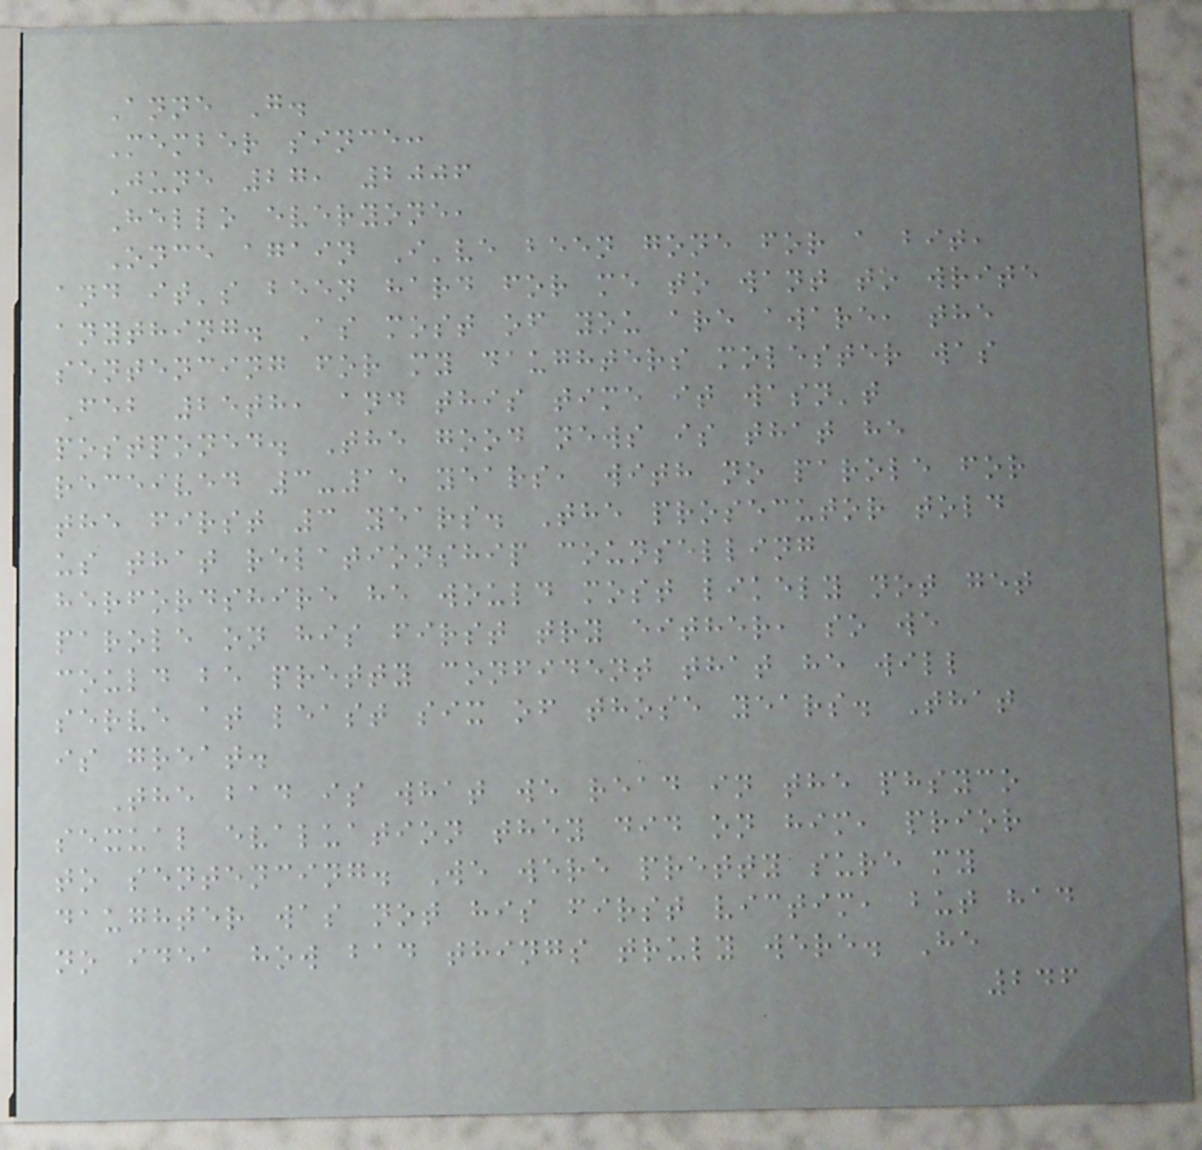Anne G.
Member since:
June 27, 2006
Hello everyone,
Once again I've been gone for a bit,
and it's been hard for me to want to write
anything. As most of you are aware, the
sentencing for my daughters molester was
Feb 25th, and this time it wasn't
postponed. The good news is that he
received 3-15 years, with no parole for
the first 3 years. The prosecutor told
us that relationship counselling
herfordshire he would most likely not get
parole on his first try either, so we
could be pretty confident that he will
serve at least six of those years. That
is great.
The bad is what we read in the phsyco
sexual evaluation they did on him, prior
to sentencing. We were pretty sure my
daughter was not his first victim, but had
no idea how bad things truly were. He
246
